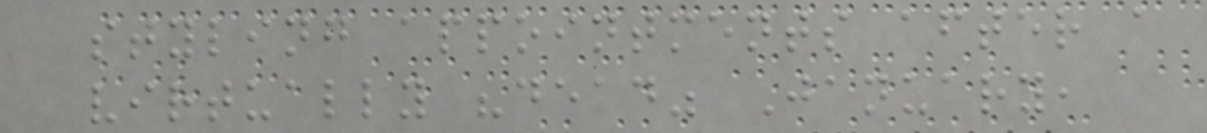styling appointments after a
virtually "dead" January,
